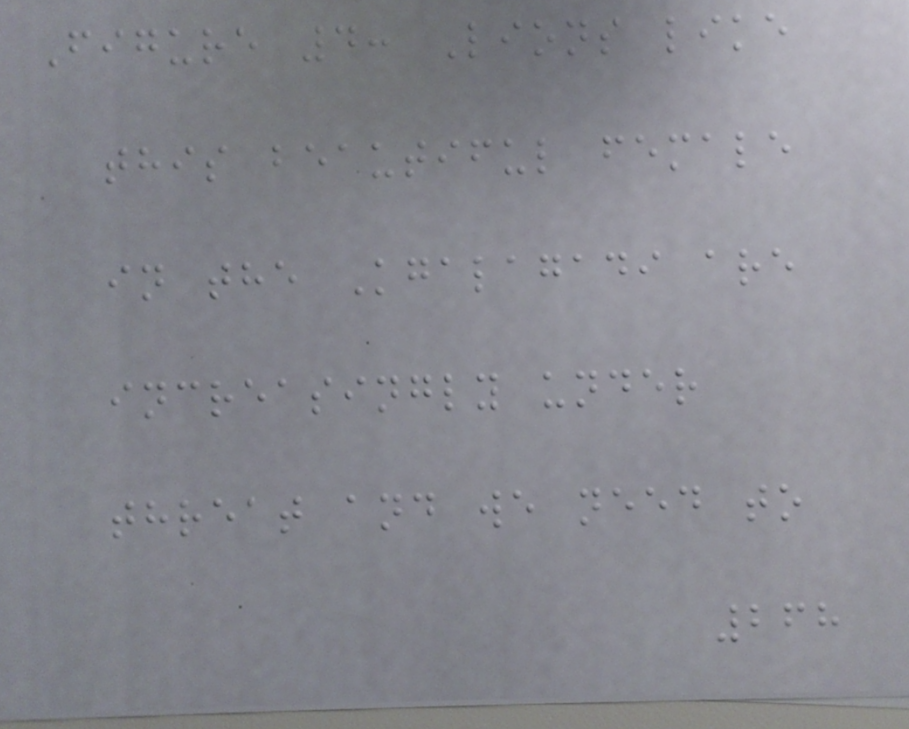Figure 4: Lions like
this beautiful female
in the Kgalagadi are
increasingly under
threat and we need to
268
